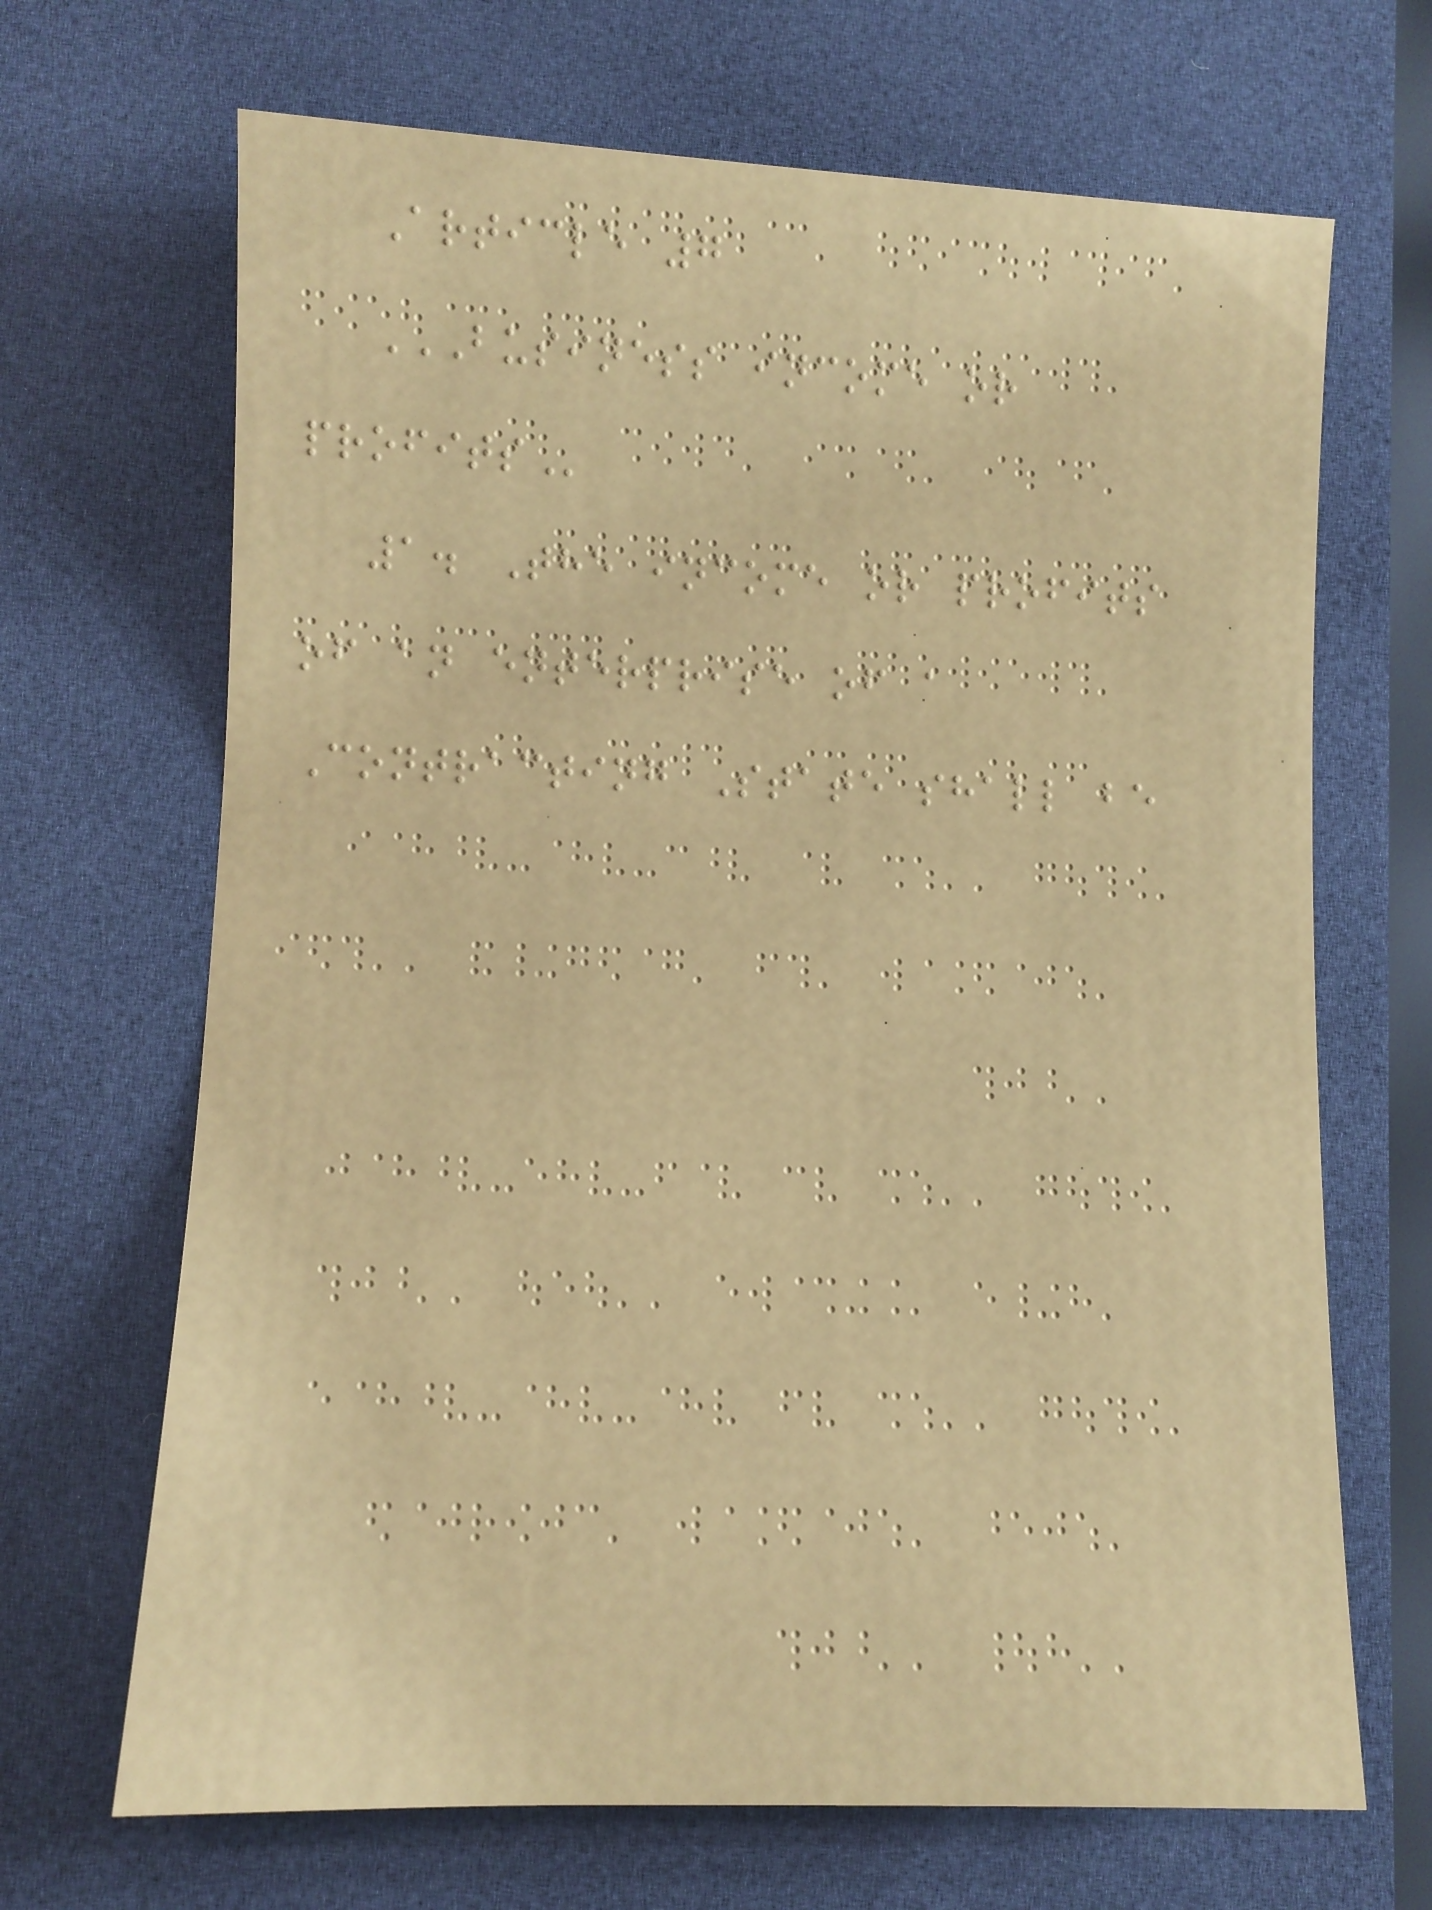Article 7
BUSINESS INCOME OR
PROFITS
1. The income or profits
of an enterprise of a
Contracting State shall be
